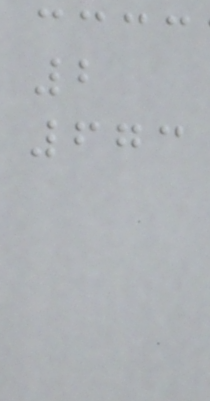2
673
